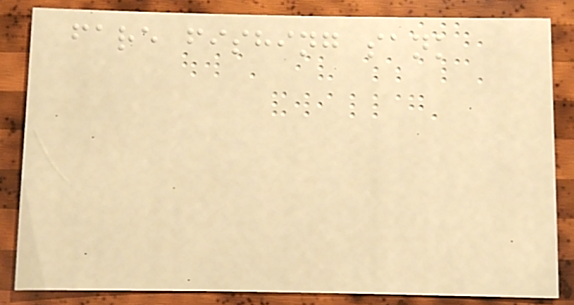fare fishing sank
